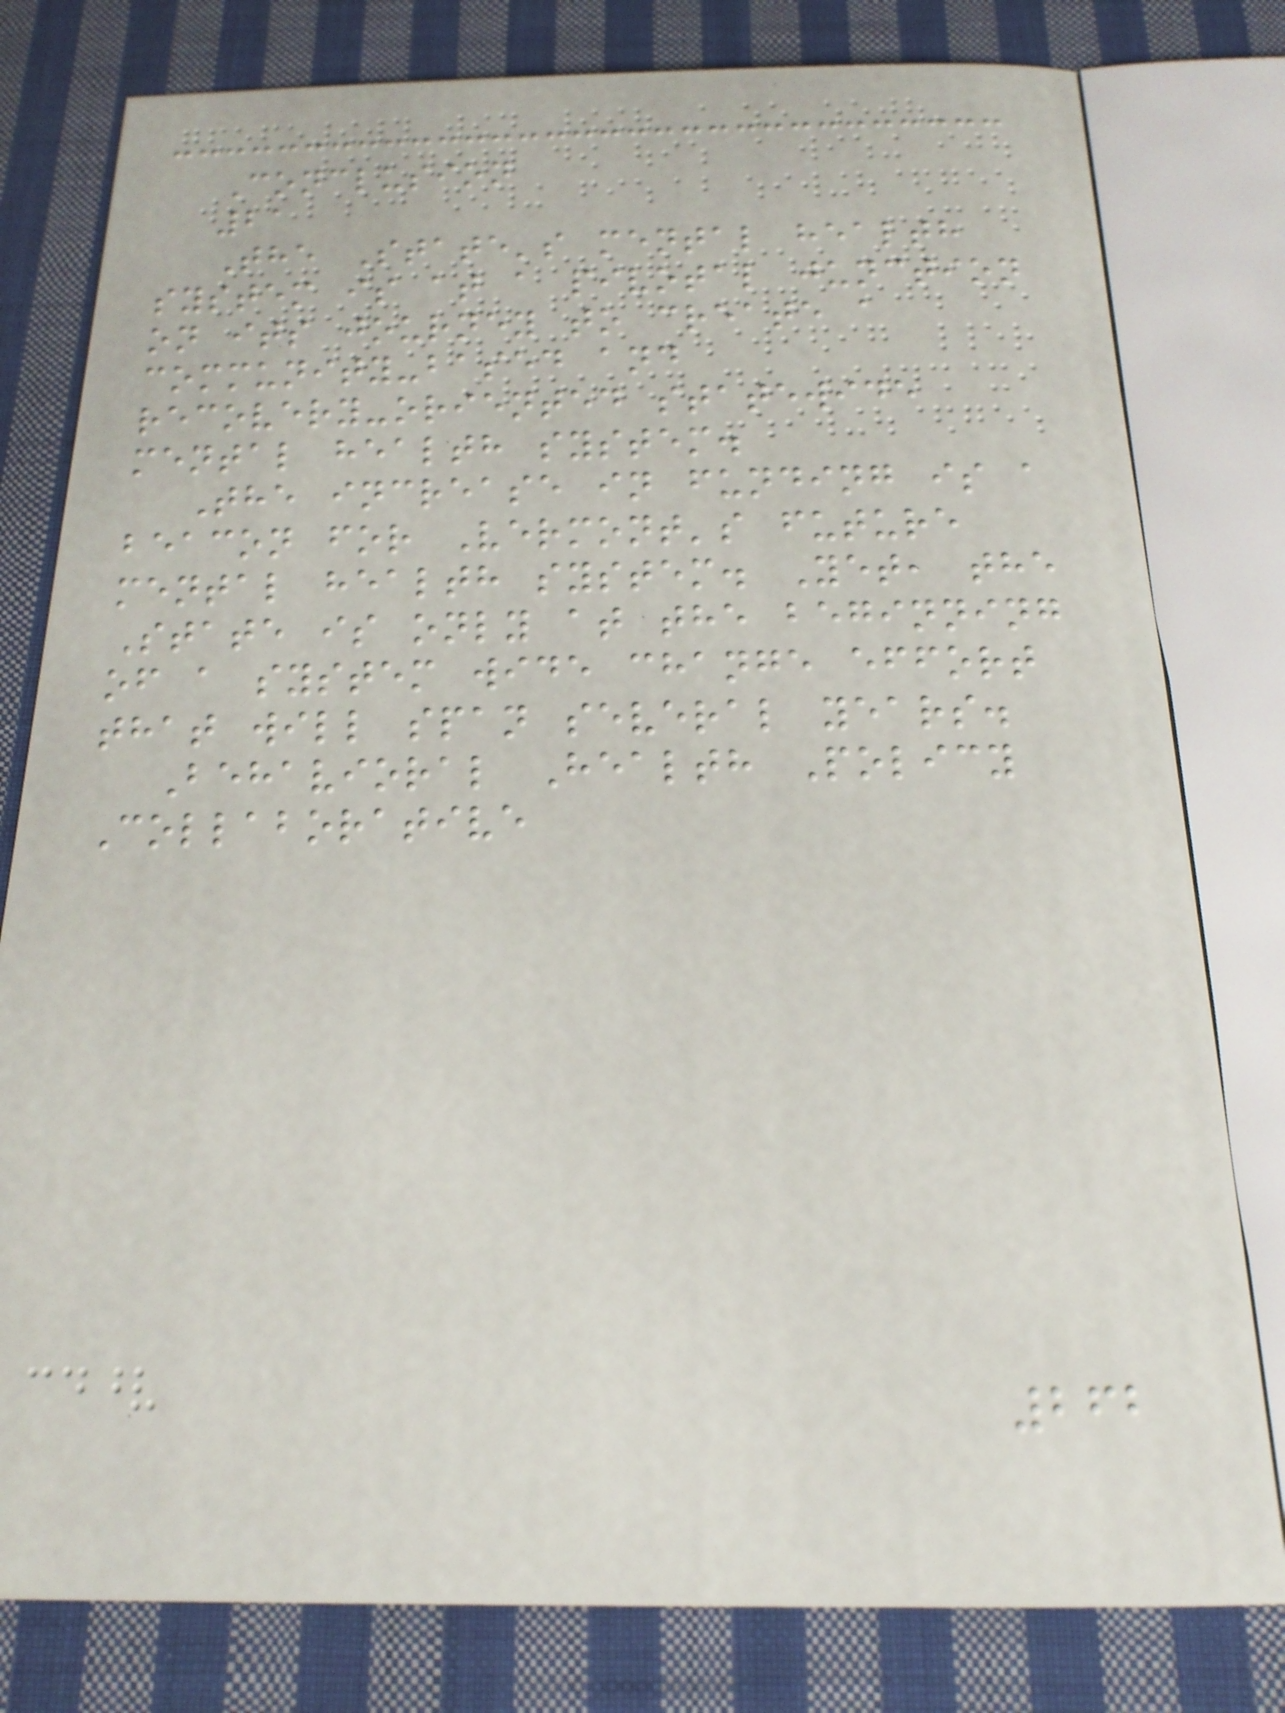Conclusion
21
The State's mental health
system is at a pivotal junction
on its journey to create a
community-based and
recovery-oriented statewide
mental health system.
The increase in funding is a
beacon for Vermont's future
mental health system. Yet, the
State is only at the beginning
of a system wide change effort
that will span several years.
Behavioral Health Policy
Collaborative
262
